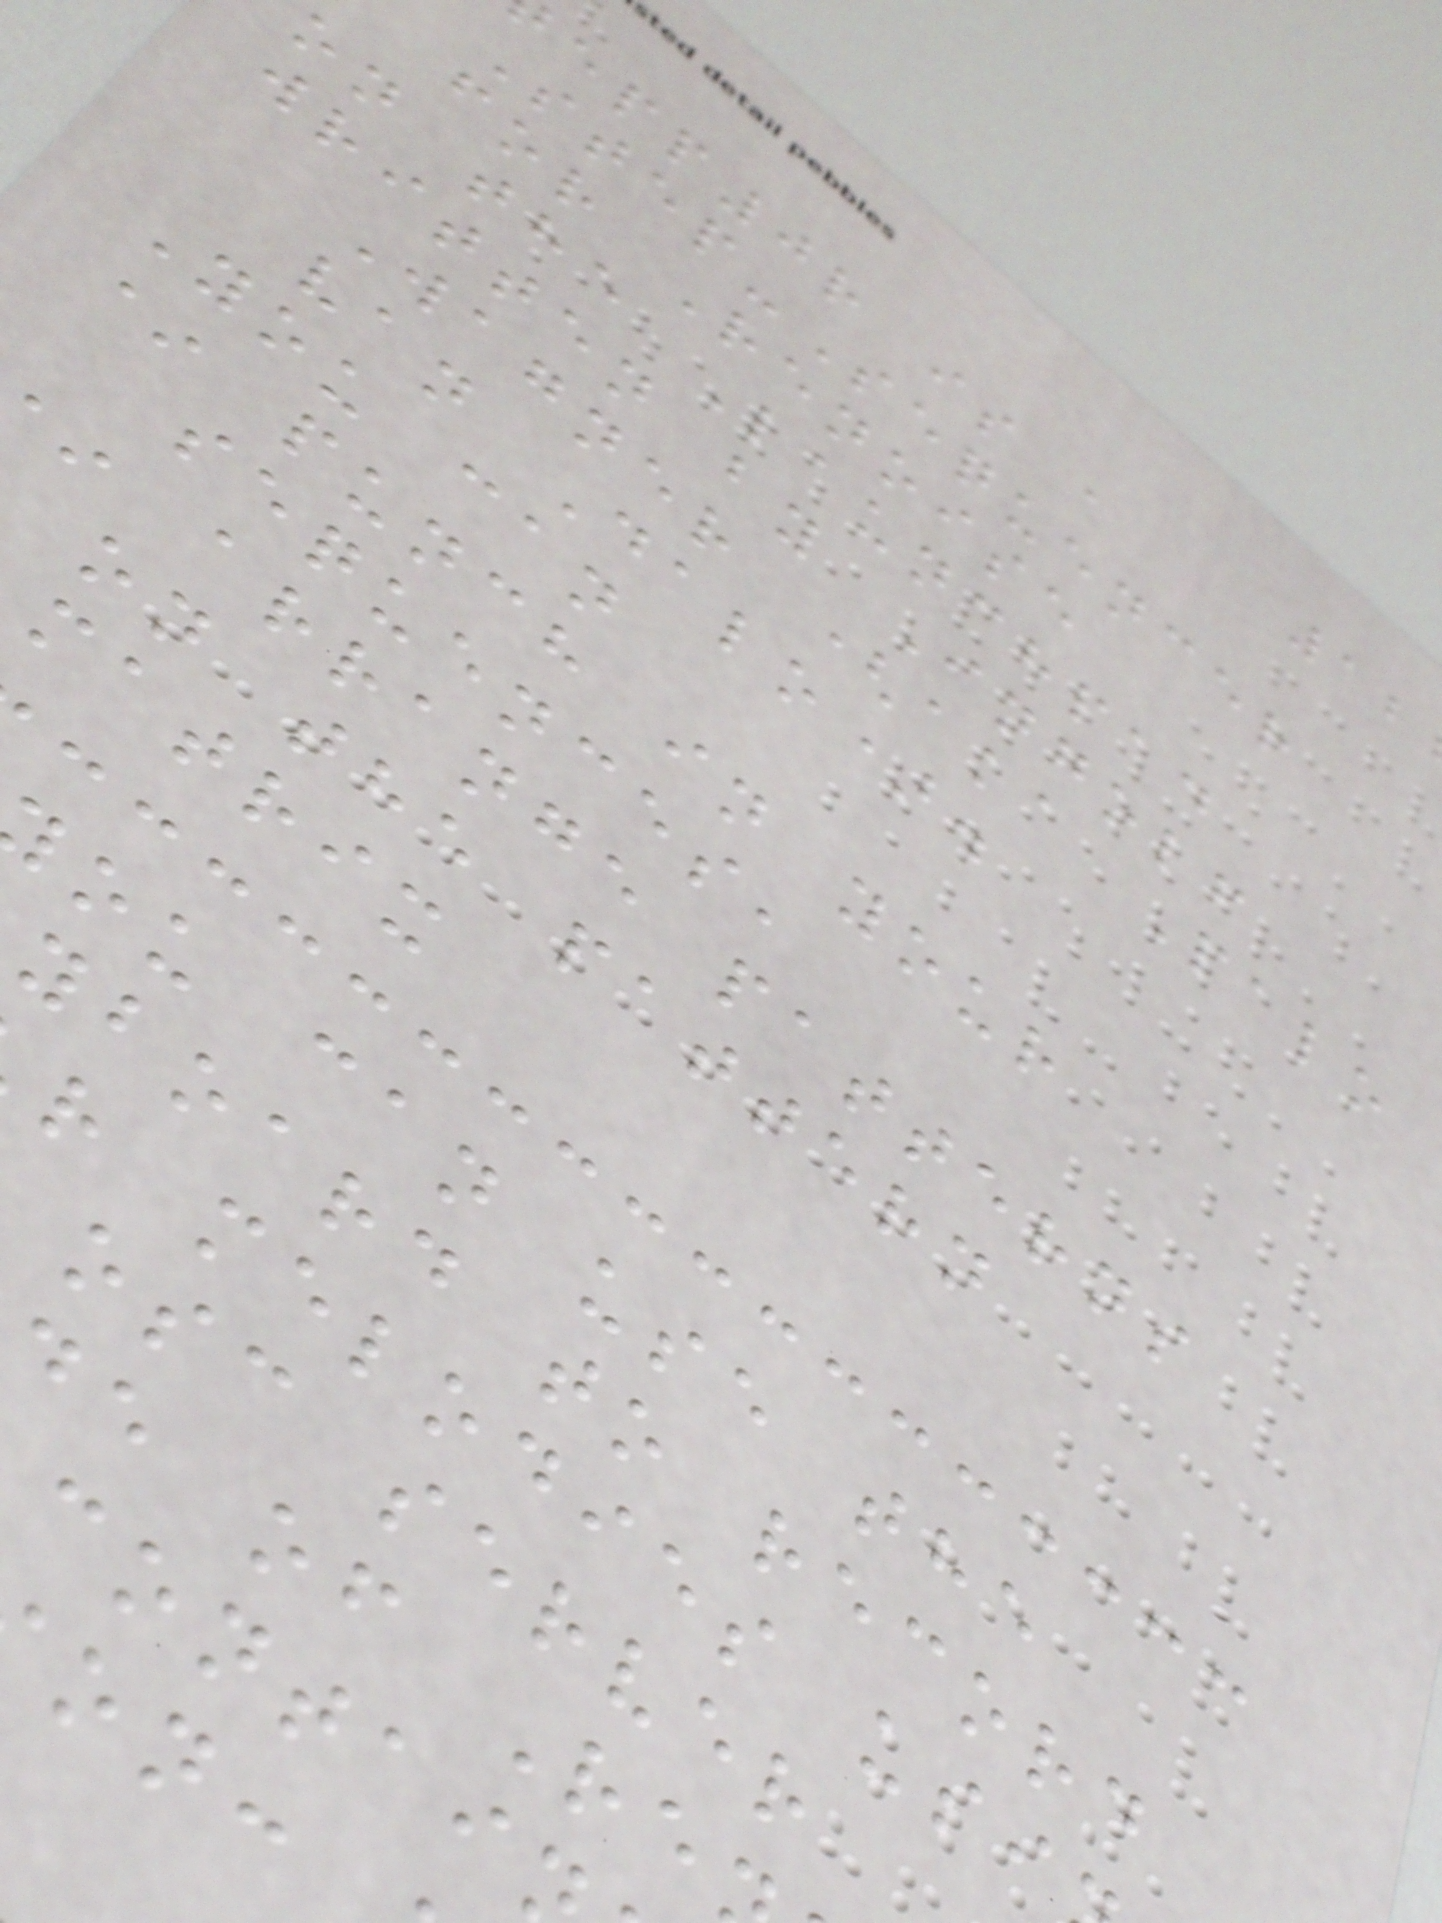epp0r is a
Step-Sequencer
for Renoise
on the Launchpad
written by Ingolf
Wagner (aka Palo
van Dalo).
You can
* punch in your
sequences,
arrange patterns
on the pattern
matrix
ou can use the
yboard to record
r melodies usi
osc server
de of Re
